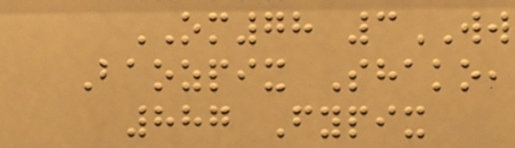OM78 3WW
Baozpix Shako,
887 Fypix
